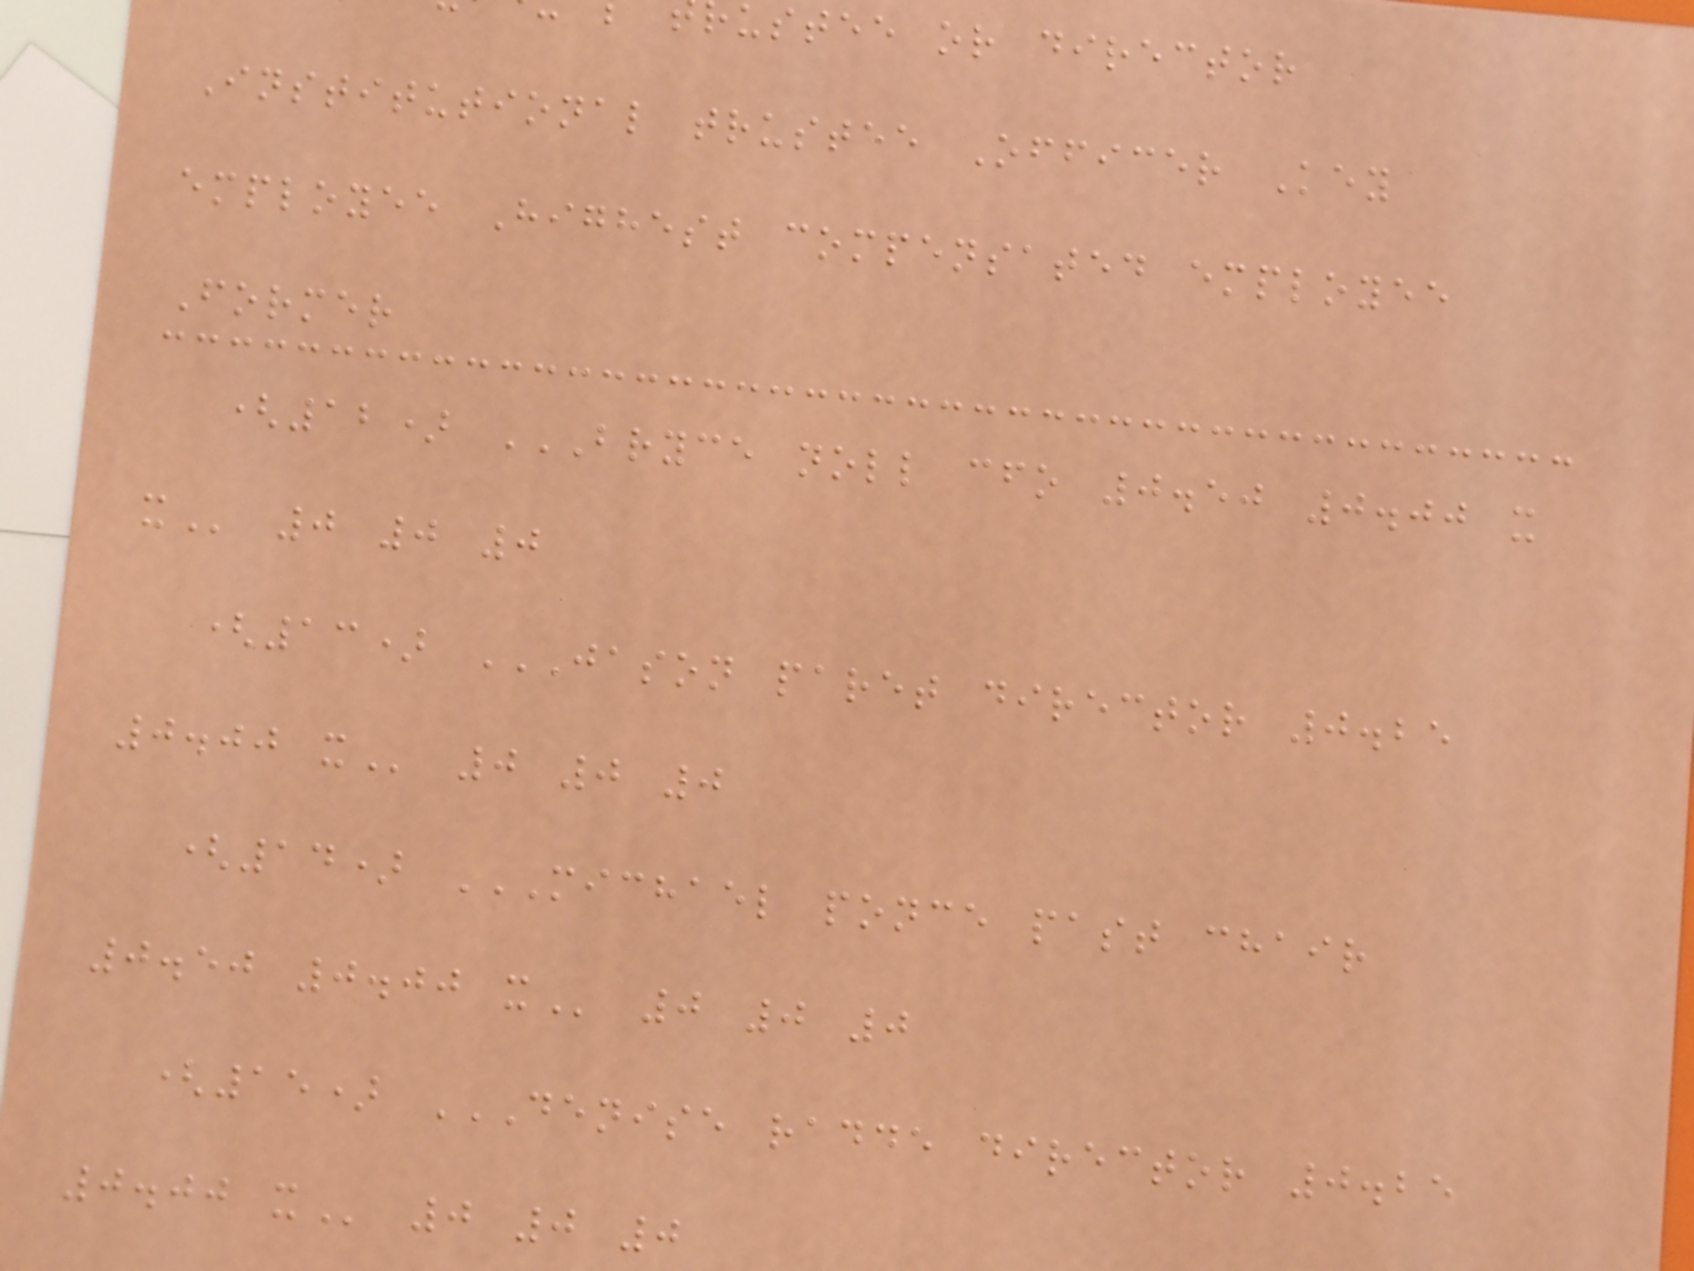ustee or director
Institutional trustee Officer Key
employee Highest compensated employee
Former
(12) BRYCE NOLL CFO 0.50 0.00 X
0 0 0
(13) JASON PARET DIRECTOR 0.25
0.00
(14) MICHAEL PONCE PAST CHAIR
0.50 0.00
(15) DENISE RADDE DIRECTOR 0.25
0.00
